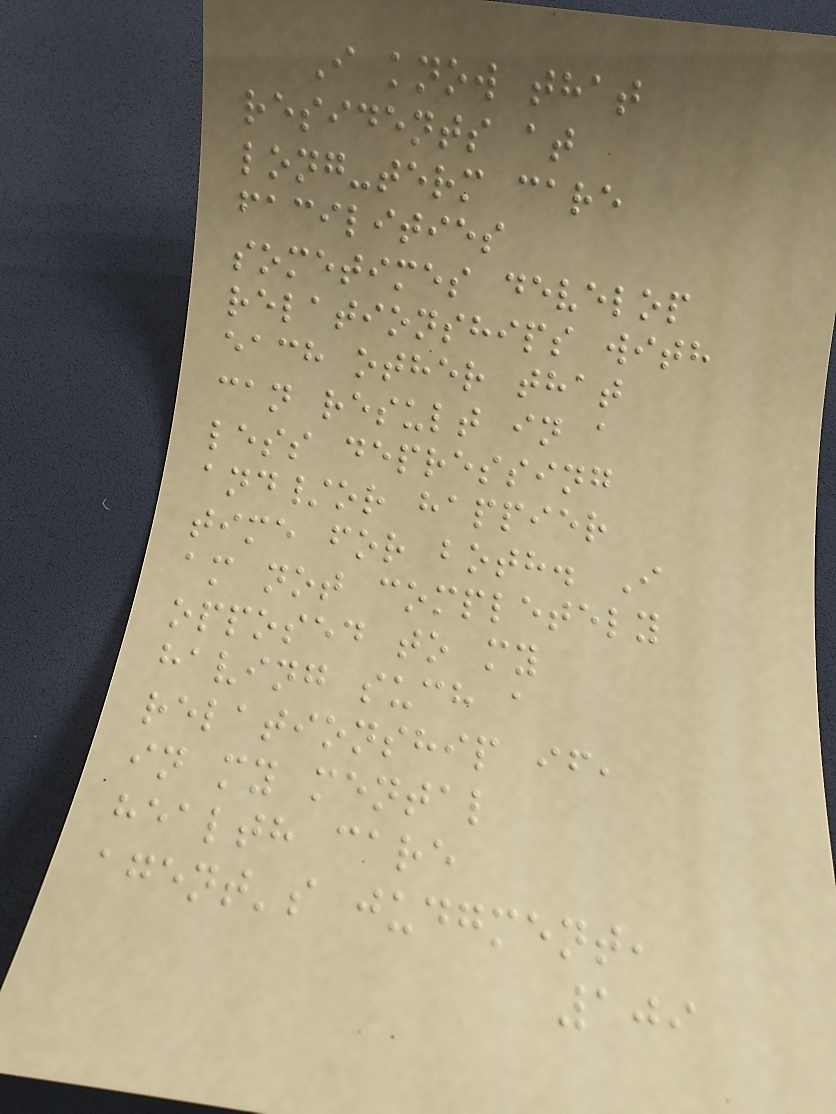I know that
residents at
long-term care
facilities
sometimes develop
relationships with
each other that
can result in a
less depressing
and/or happier
time for both. I
am not completely
opposed to my
having such a
relationship if,
in my mental
health care
agent's judgment,
109
